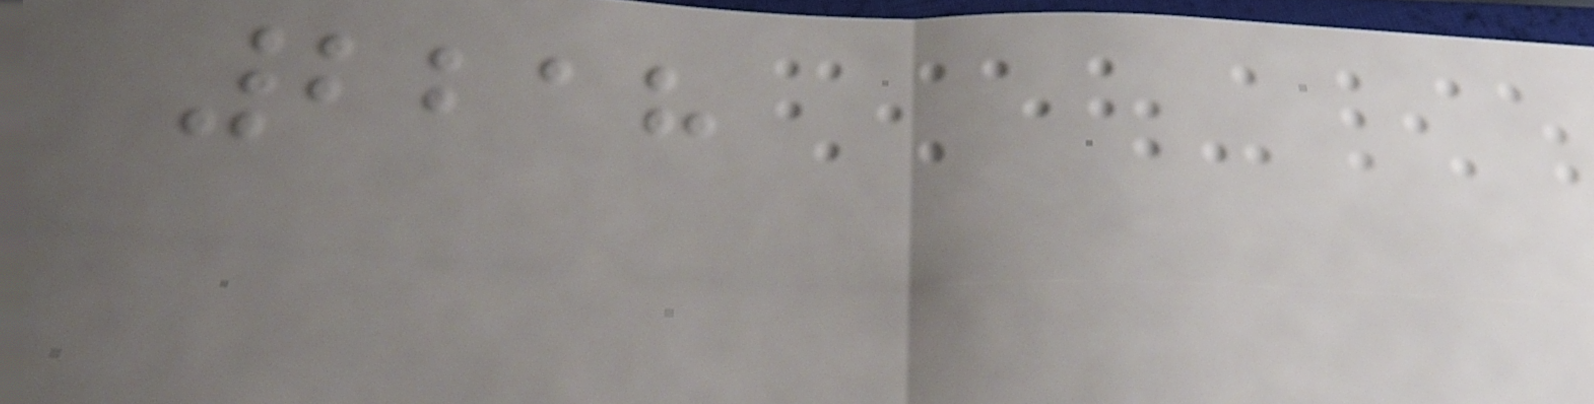2218
